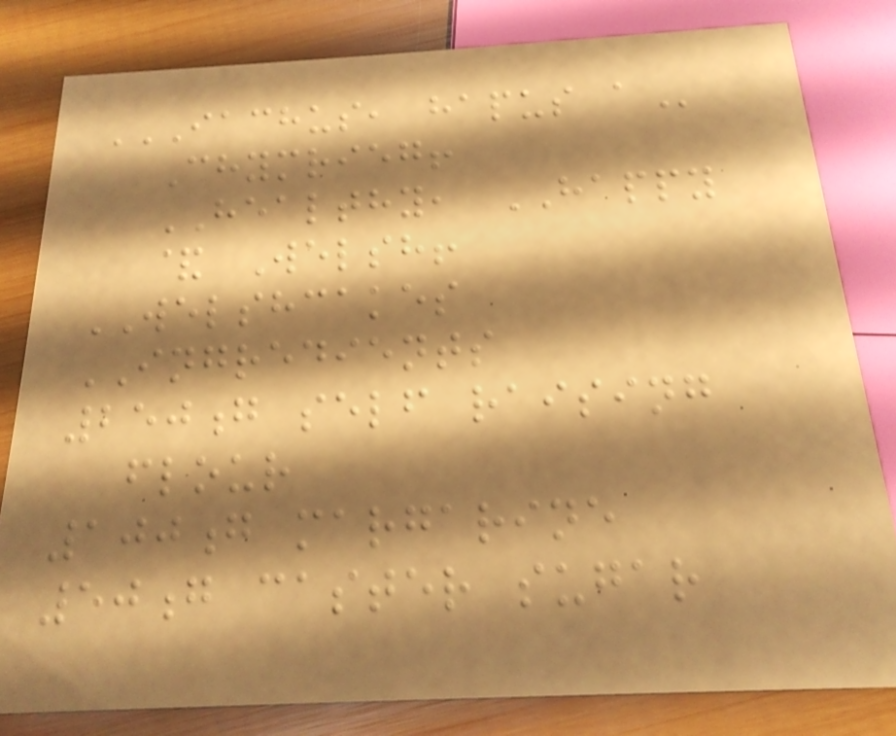IACHUS, HAPUS A
Chymrieg!
HEALTHY, HAPPY
& Welsh!
WELSHCAKES
INGREDIENTS
250g self raising
flour
100g margarine
50g caster sugar
